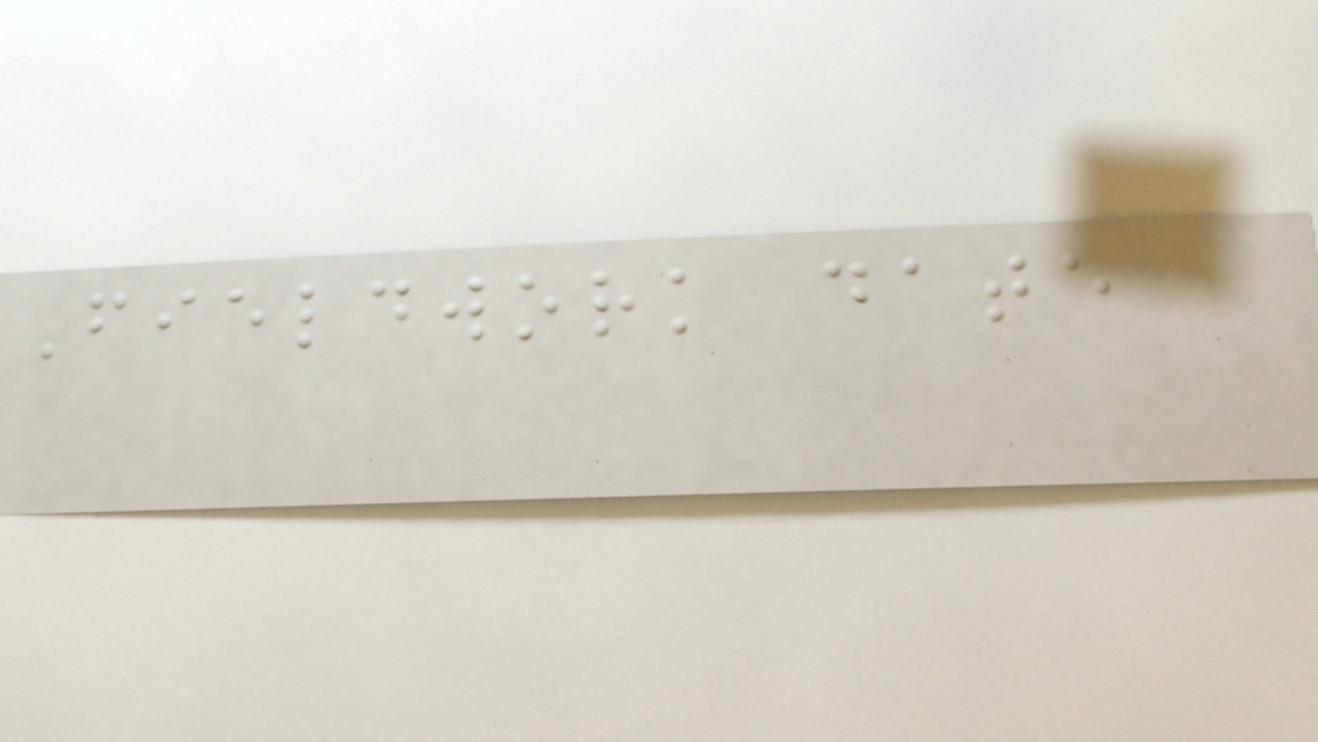Fieldwork date
